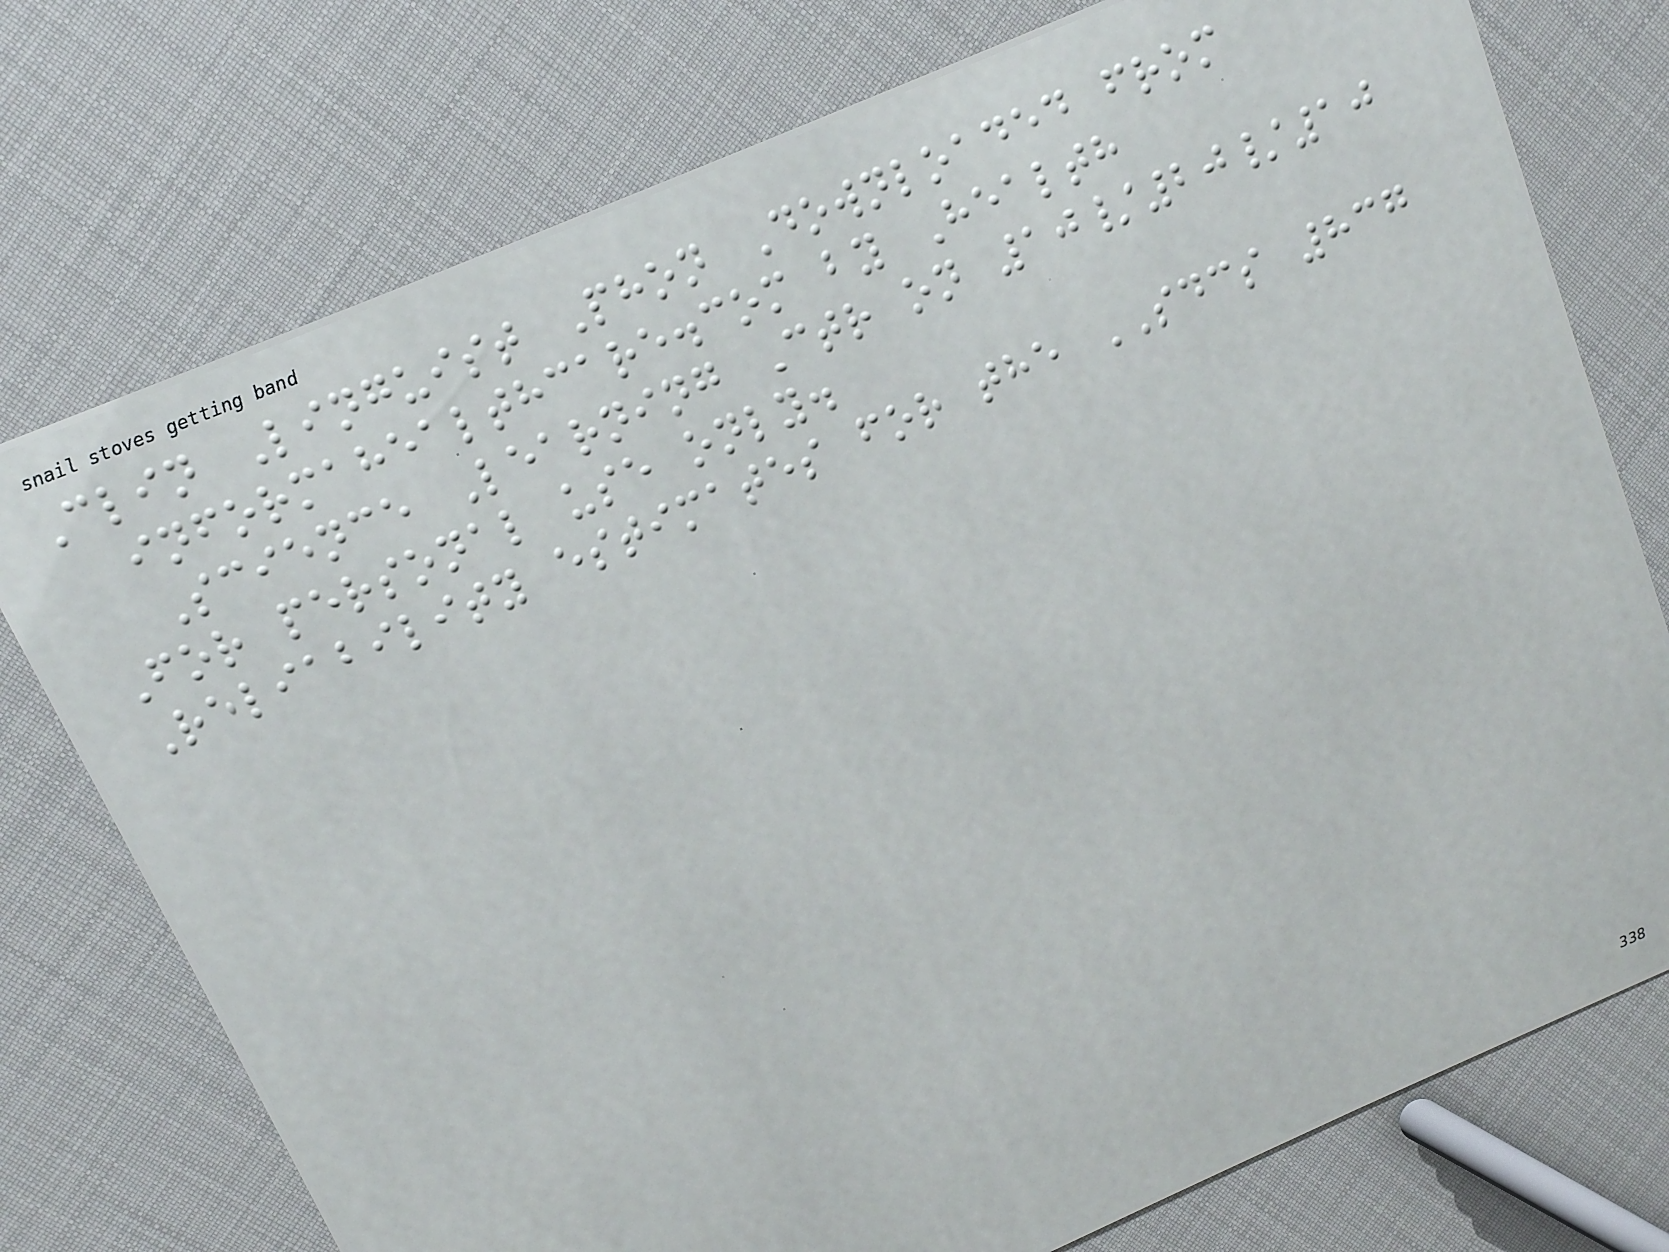Clin Linguist Phon Downloaded from
informahealthcare.com by Health
Science Learning Ctr on 10/20/10
For personal use only.
Reliability estimates for the SDCS 837
